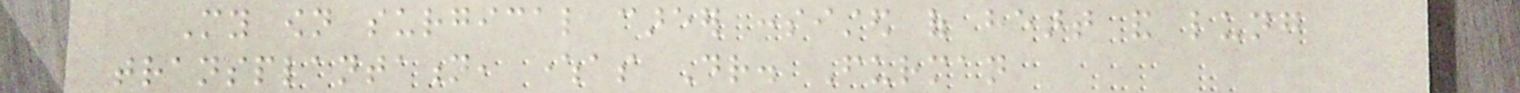My own surgical career consisted of heart and lung
transplantation, whereas Dr. Furman
